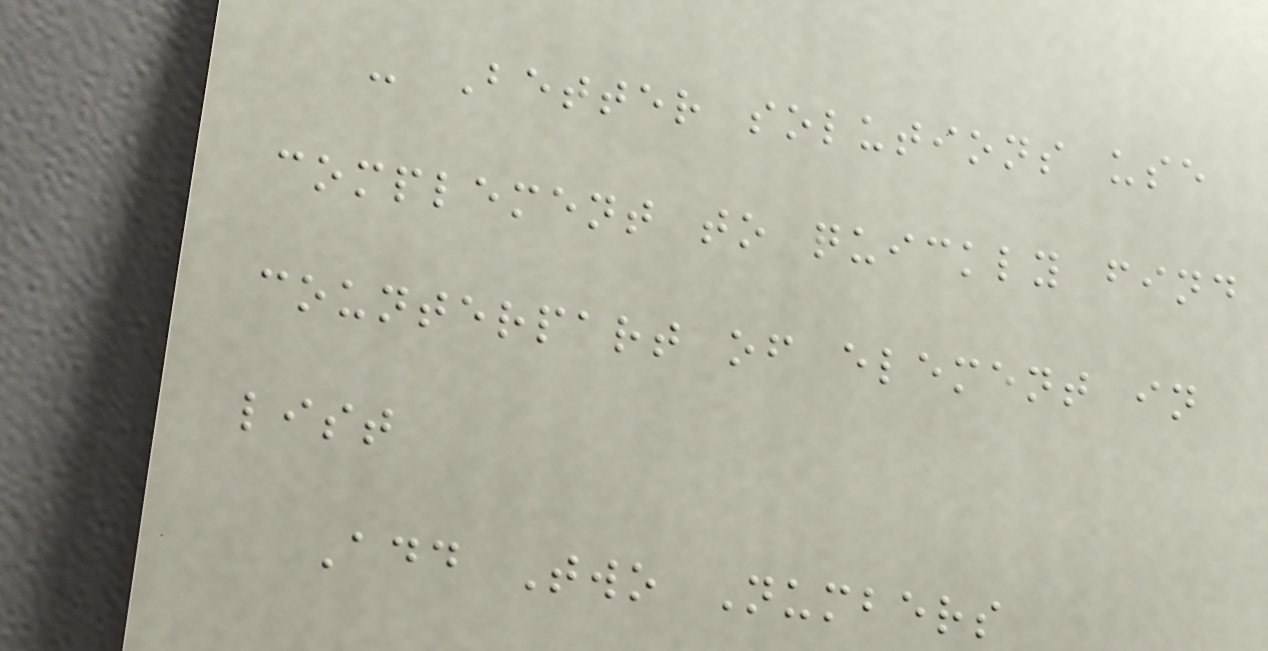- Better solutions use
complement to quickly find
counterpart of element in
list
Add Two Numbers
